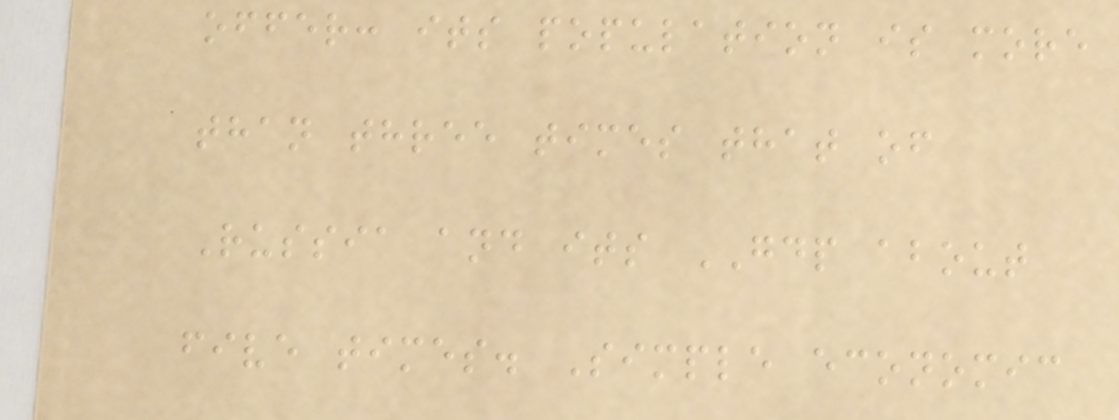offer: its population is more
than three times that of
Russia and its GDP about
five times. Simple economic
